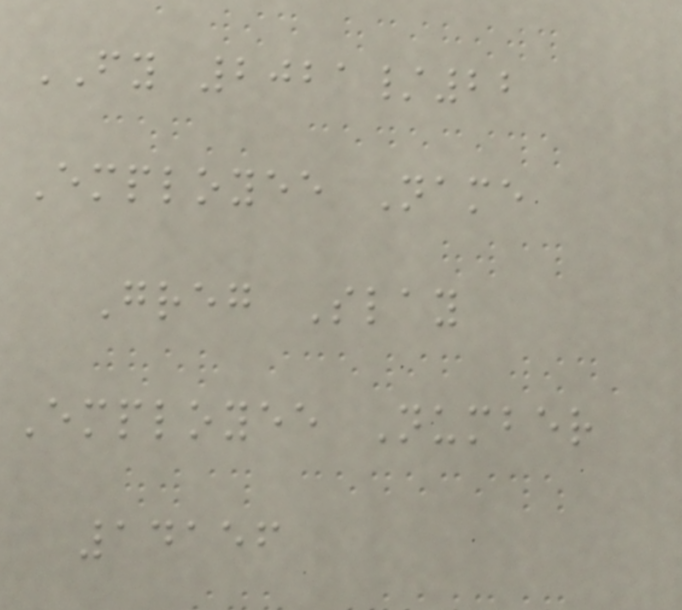FY 2021/22
Employee Name
Greg Slay
Employee Number
14156
